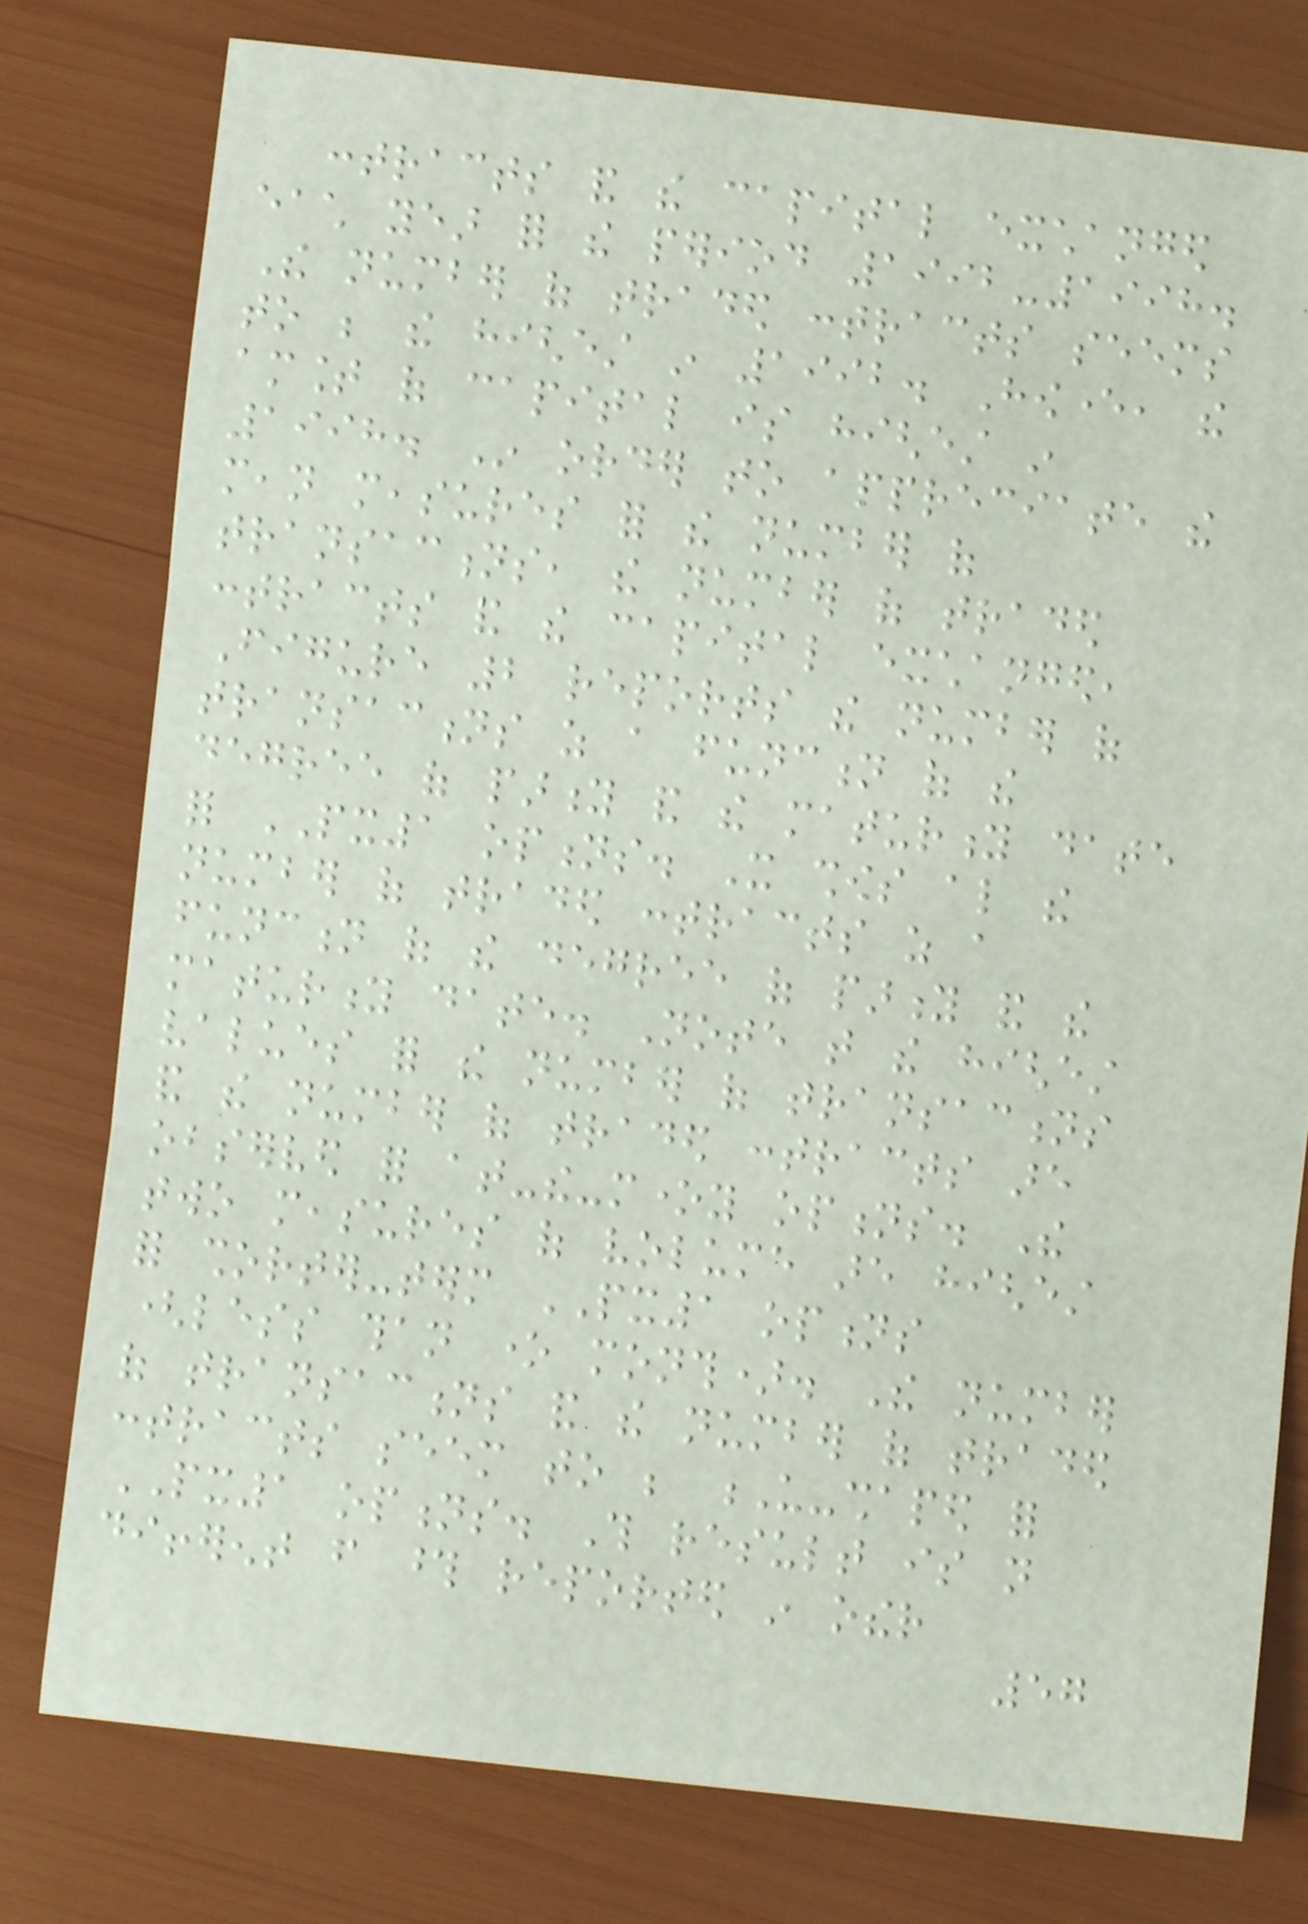contracts and the capital exchanged
each year for the period 1992-1998.
The number of traded contracts seems
to be the highest in 1992. However, the
amount of capital is highest in
1998. In order to appreciate the
mean measures for the number of
transactions, the number of traded
contracts and the capital exchanged,
Figure 2 reports the number of
transactions as a function of the
degree of parity and the maturity date
for PX1 options. It shows also the
number of traded contracts as a
function of the degree of parity and the
maturity date. Note that the highest
values for the number of transactions
and the number of traded contracts are
observed for at-the-money options. The
two measures of volume are highest
for shorter-term PX1 options
(less than one month). The number
of transactions and the number of traded
contracts seem to be U-shaped for
PX1 options. This result is not
different from those reported in other
57
